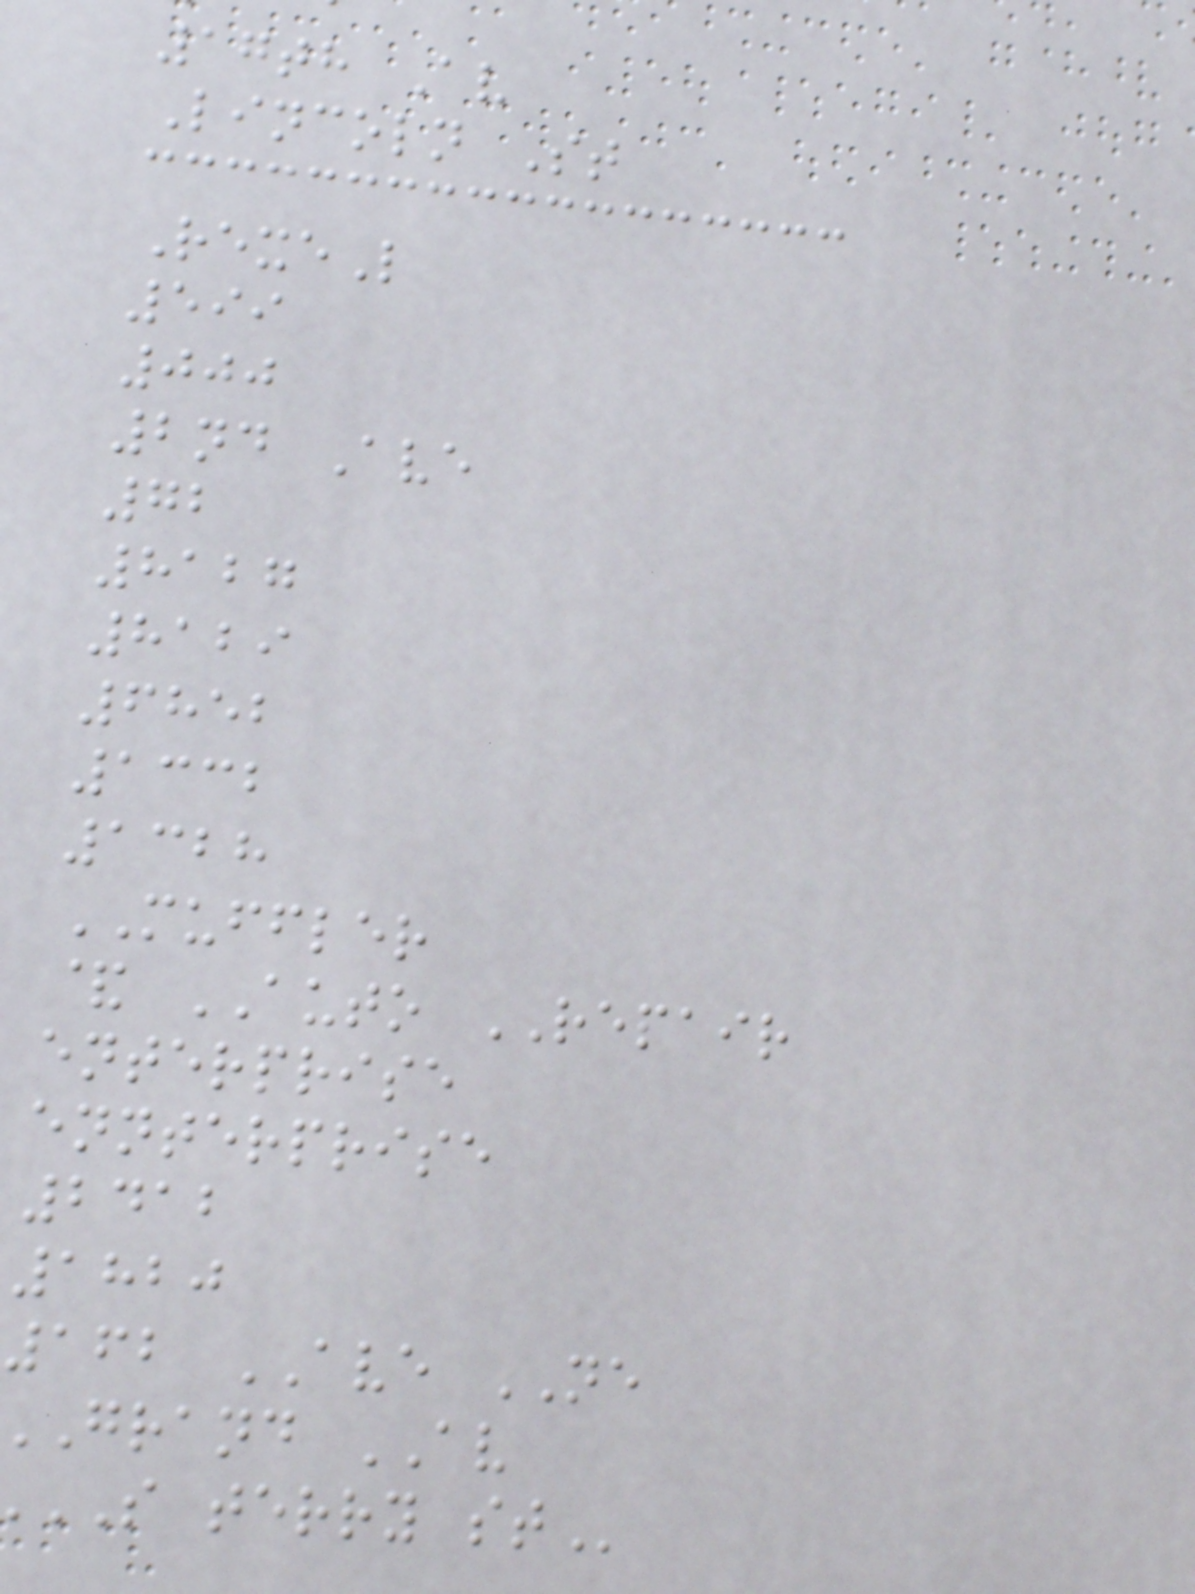17th Av
Lincoln St
RexeL
599
000
2nd Ave
72
8127
8129
6852
1332
1328
MUFFLER
& AUTO REPAIR
enterprise
ennterprise
2412
1820
162 AVE NE
grand AV
S terry
